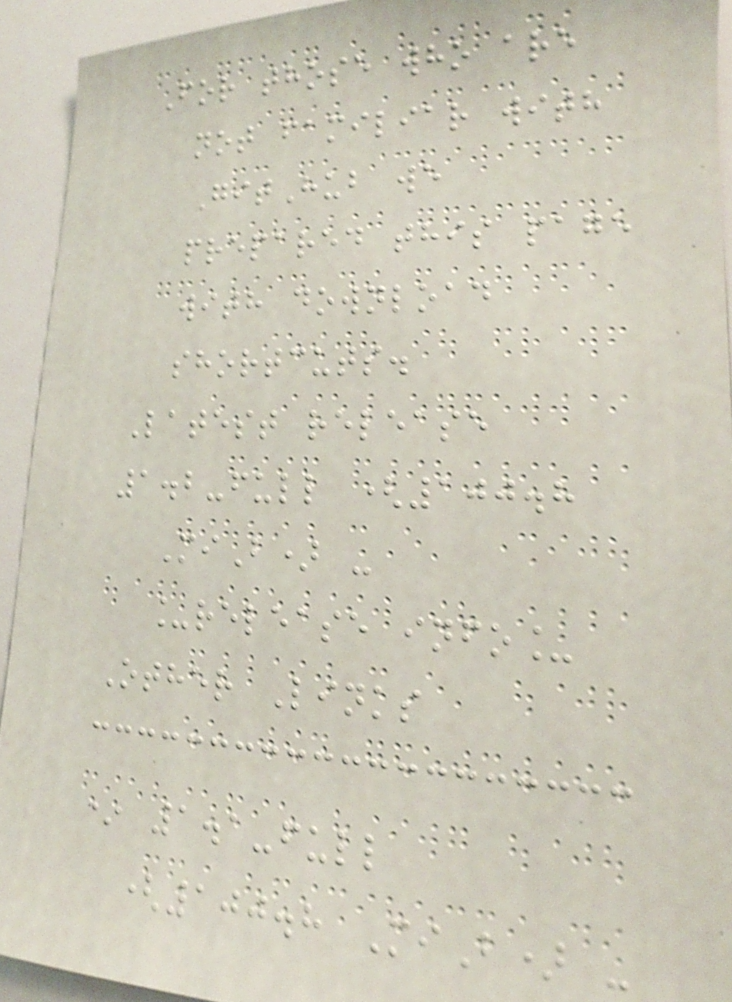For those who are
not familiar with
GitHub we
prepared this page
with download
shortcuts.
Latest release
1.2-full (100.8
MiB) -
_release info_
Other Links
* 1.1-full
(100.8 MiB) -
